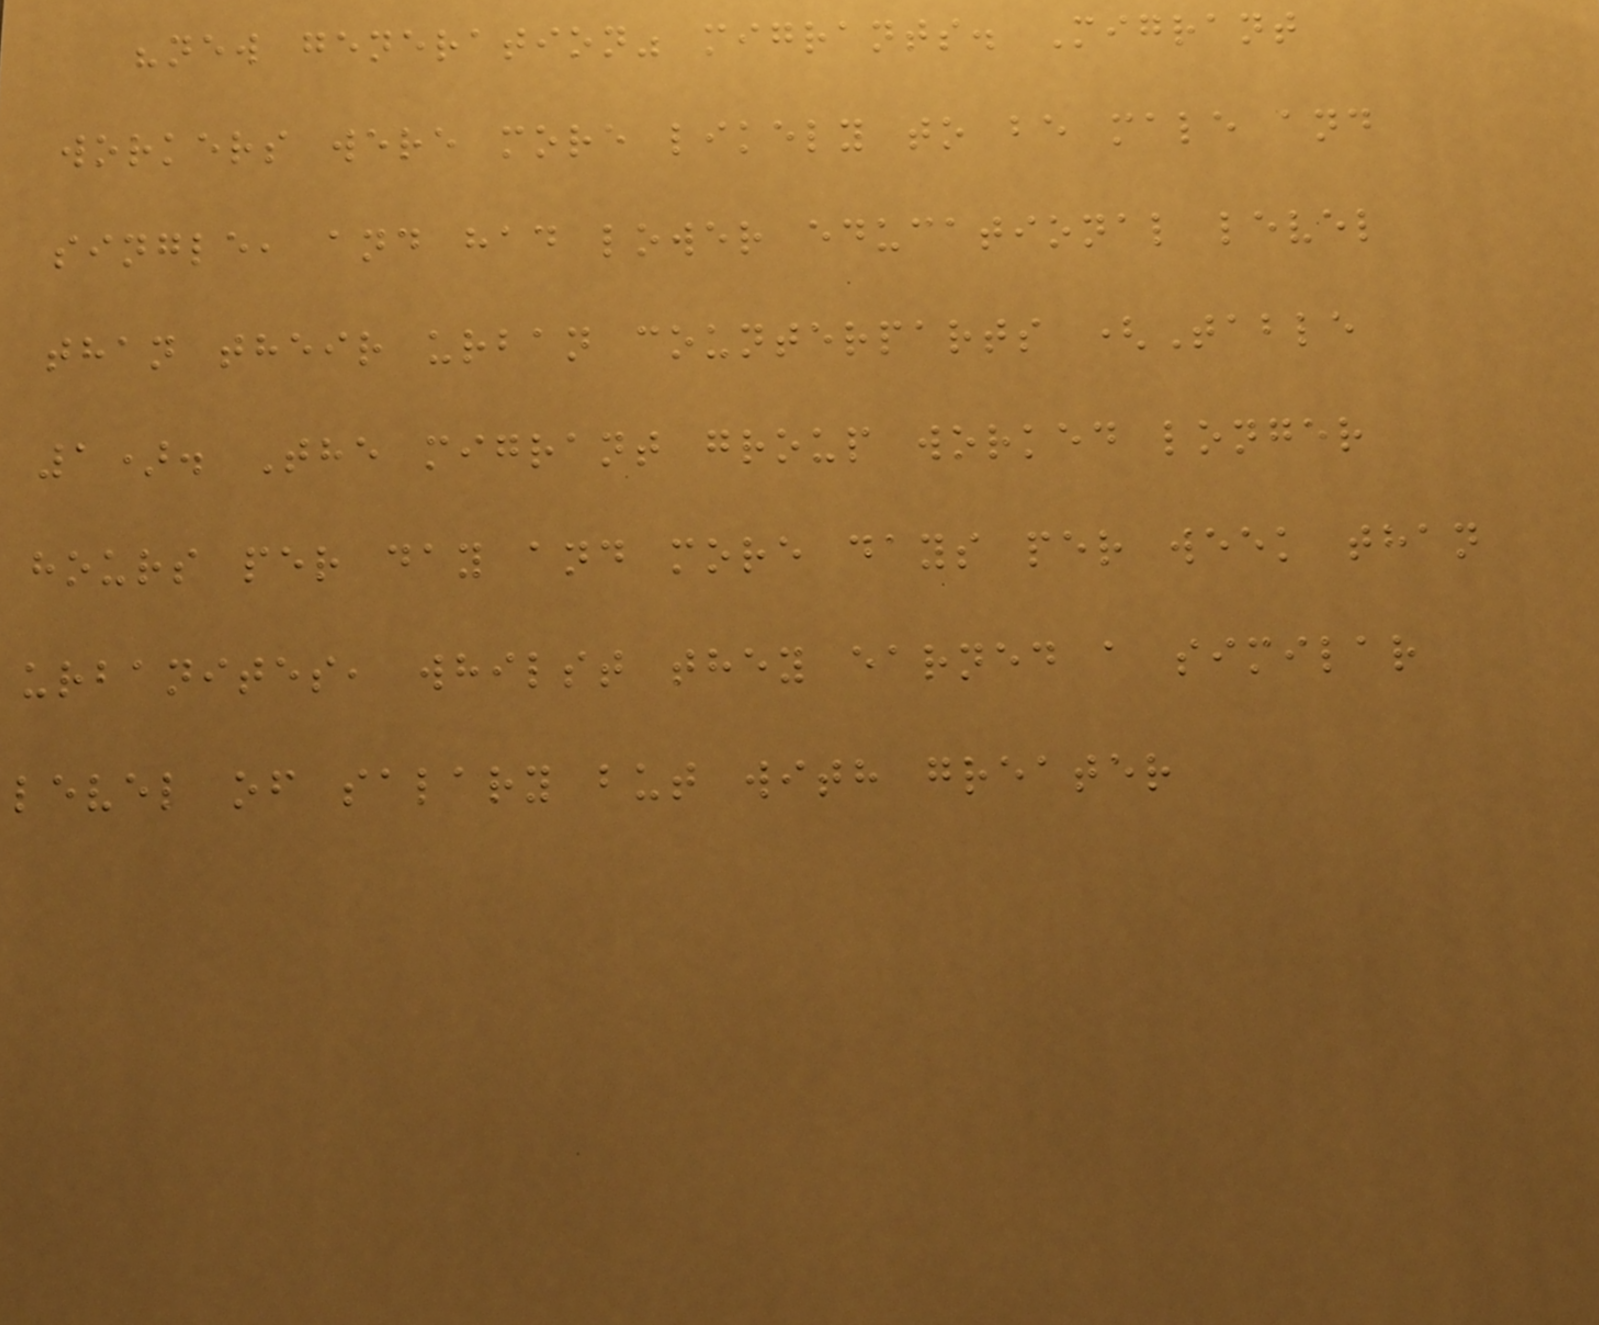"new generation" migrants. Migrant
workers were more likely to be male and
single, and had lower educational level
than their urban counterparts (Table
1). The migrant group worked longer
hours per day and more days per week than
urbanites, whilst they earned a similar
level of salary but with greater
